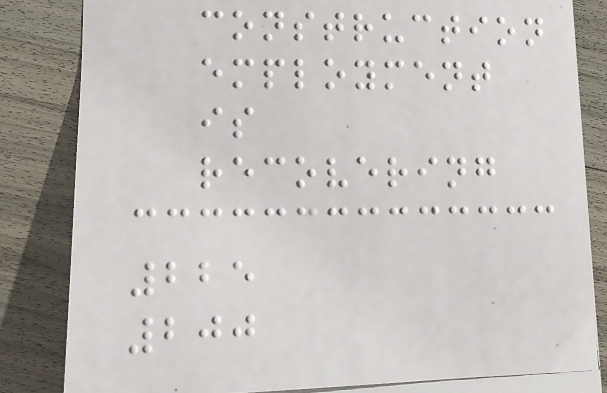construction
employment
is
recovering
225
200
